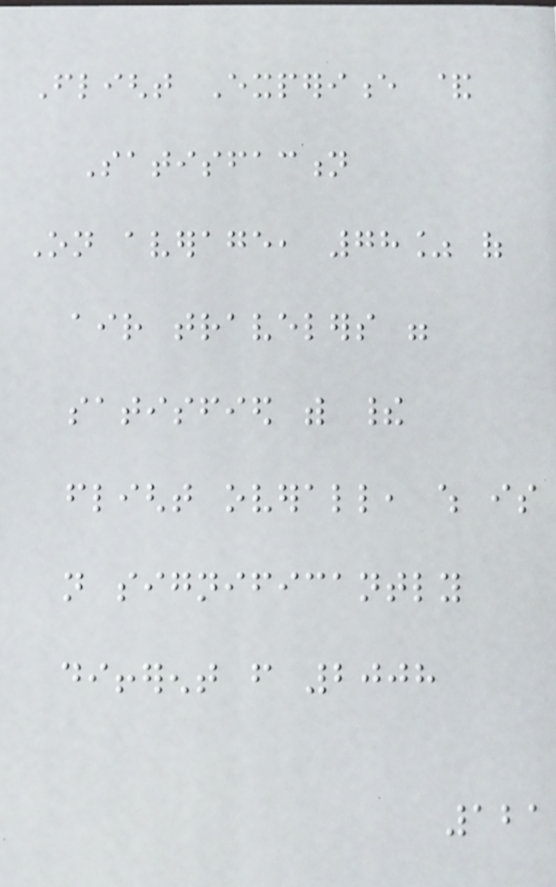Flight Experience &
Satisfaction
On average, 78% of
air travelers were
satisfied with their
flight overall, which is
not significantly
different from 2008
121
